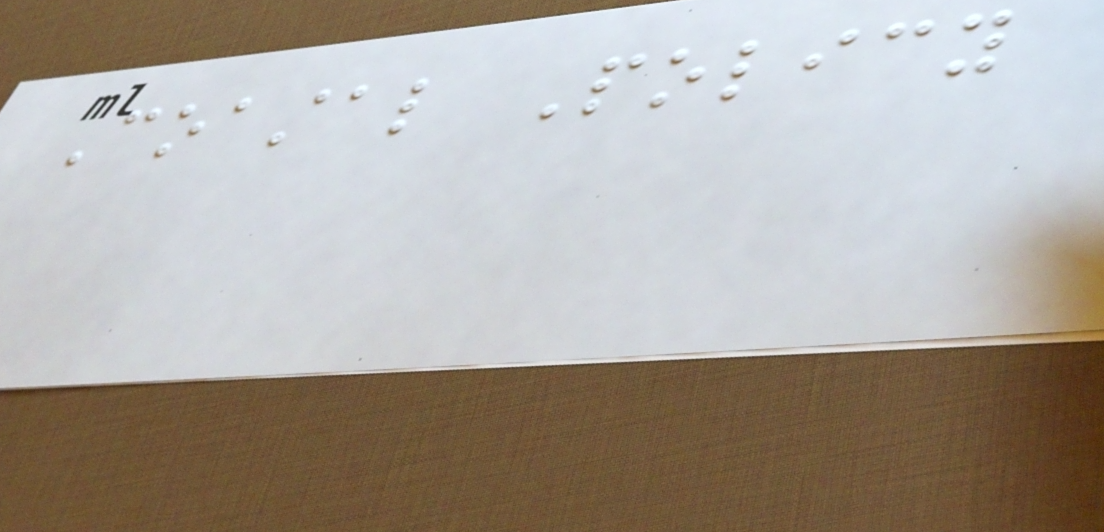Coastal Policy
